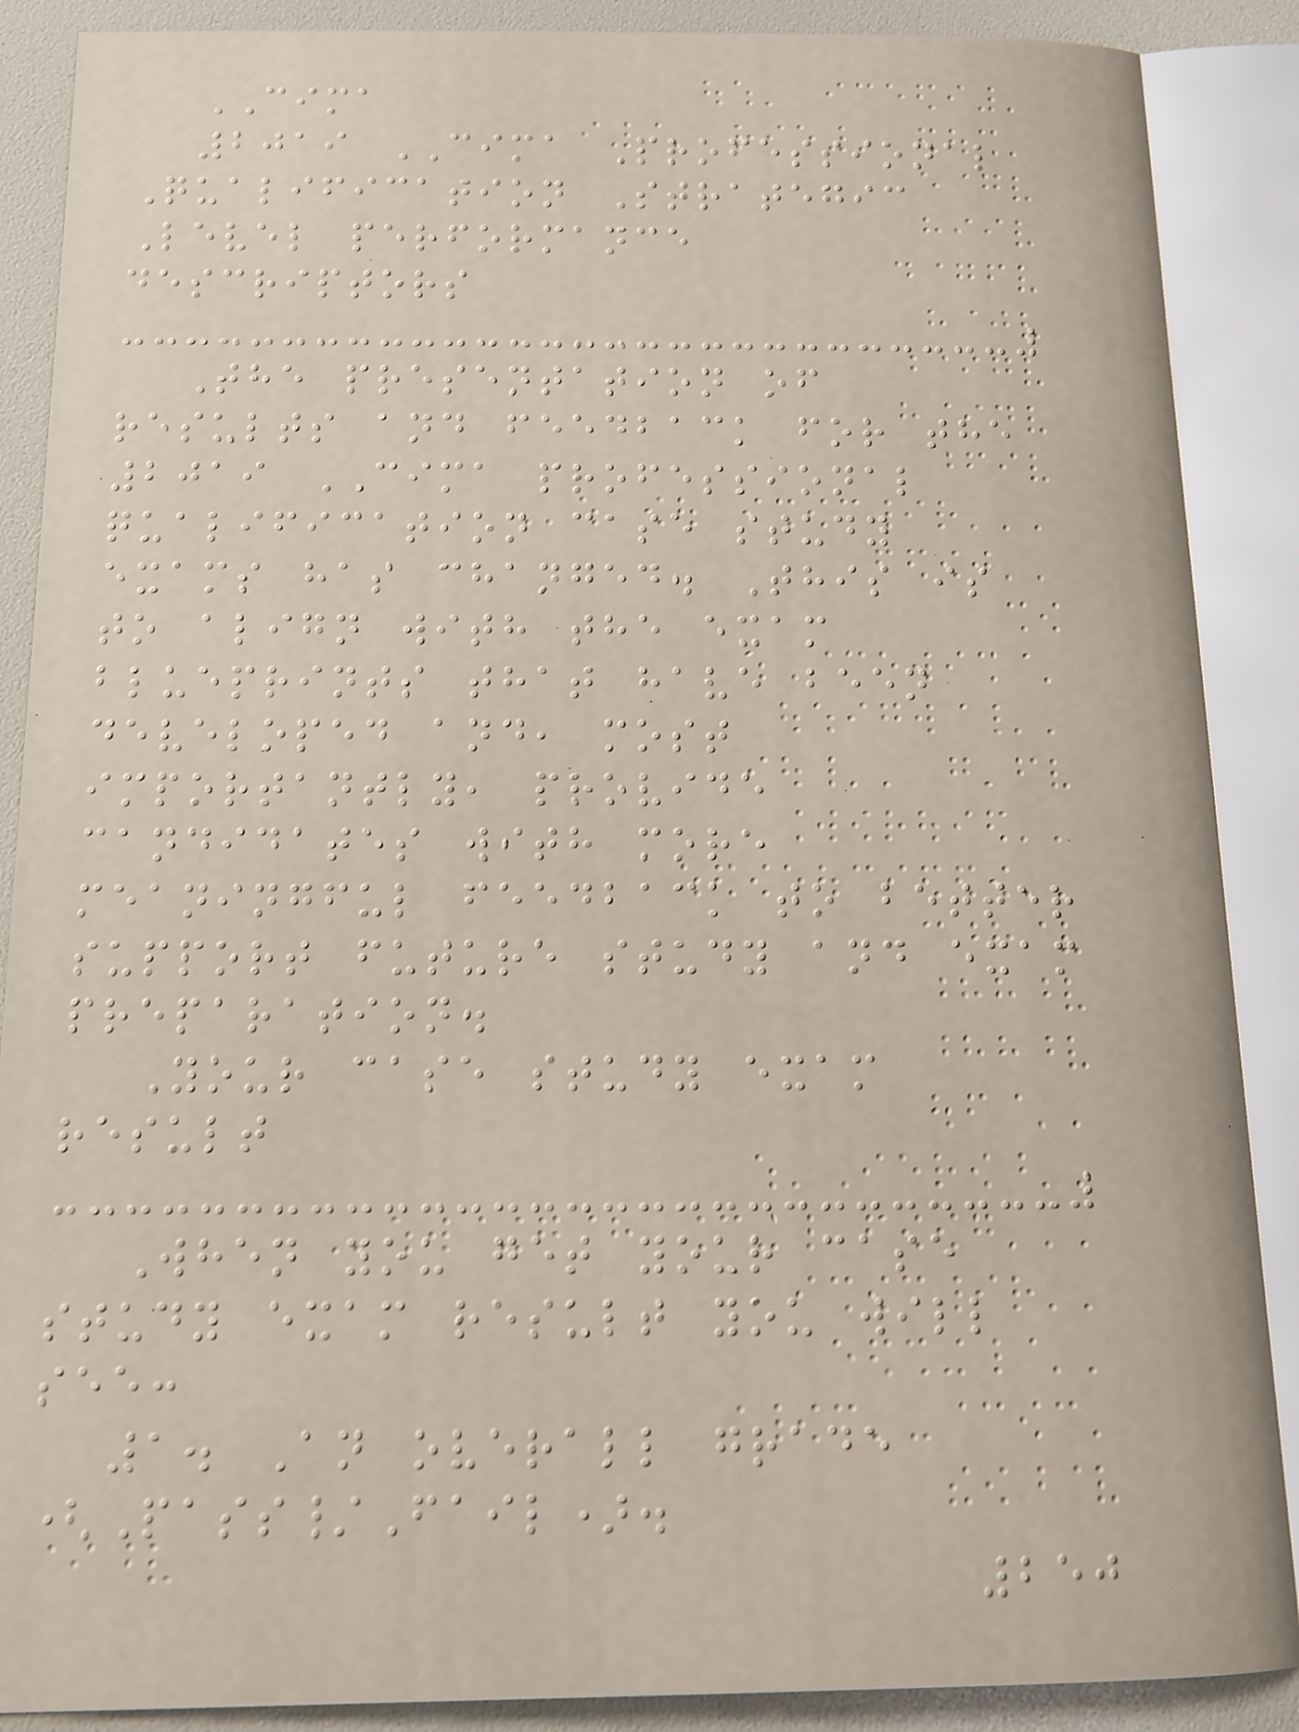CIMA
2019 CIMA Professional
Qualification Strategic
Level performance
descriptors
The presentation of
results and feedback for the
2019 CIMA professional
qualification case study
exams has changed. This is
to align with the exam
blueprints that have been
developed and, most
importantly, provide
candidates with more
meaningful feedback to better
support future study and exam
preparation.
Your case study exam
result
When you get your case
study exam result you will
see:
1. An overall grade
(Pass/Fail).
250
